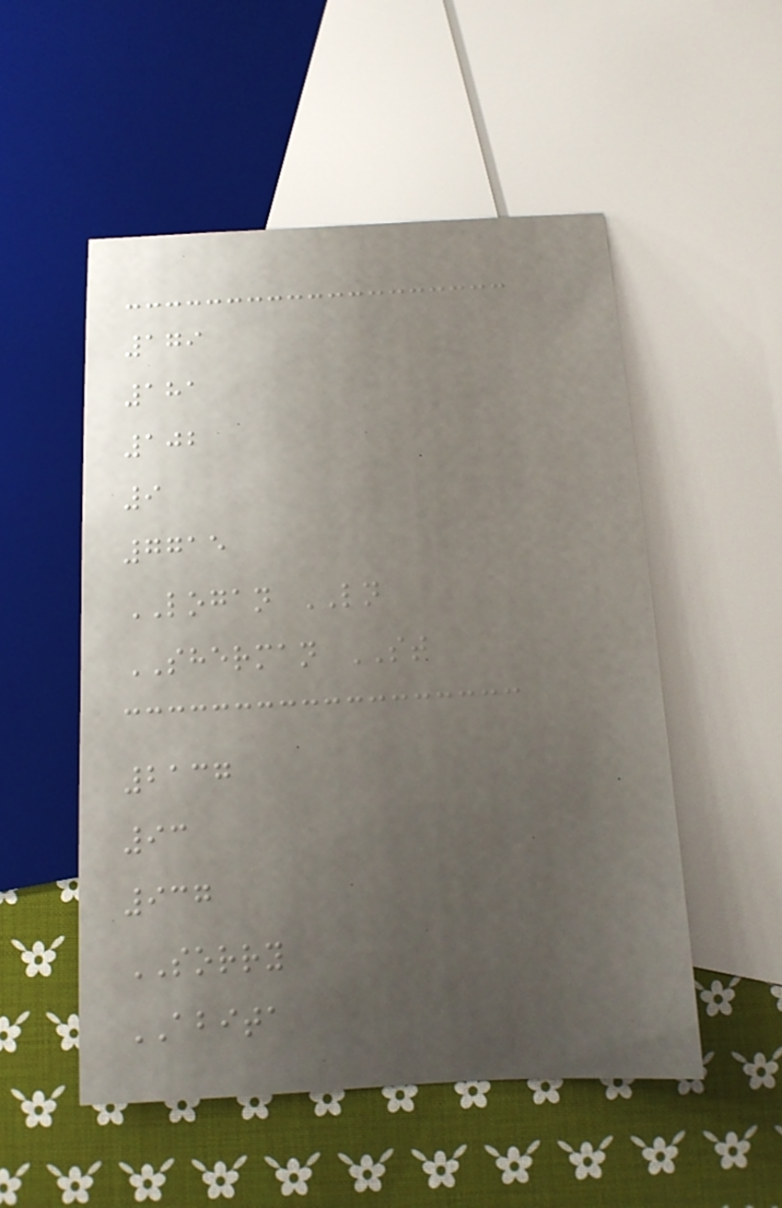179
181
102
9
7715
LOGAN LN
SHERMAN ST
2137
93
937
SORRY
ABITA
